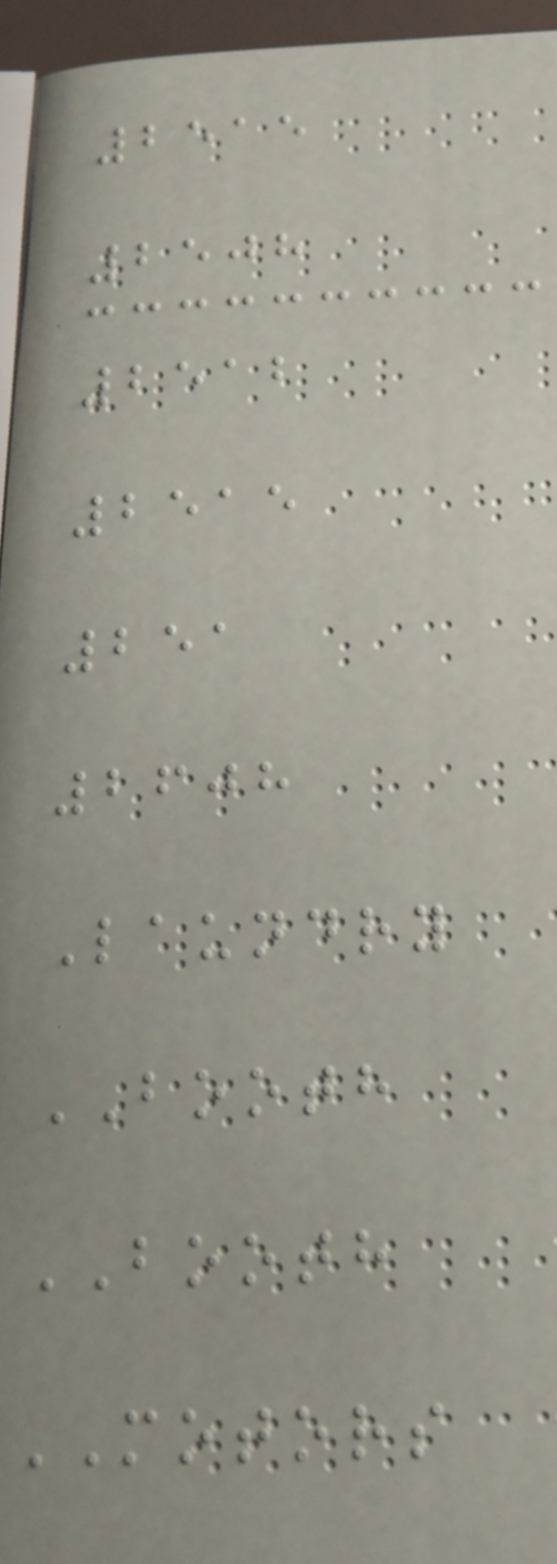2515
2508
2512
2515
251
2608
Laundry
BOOTH
BOOTH
MOTORS
